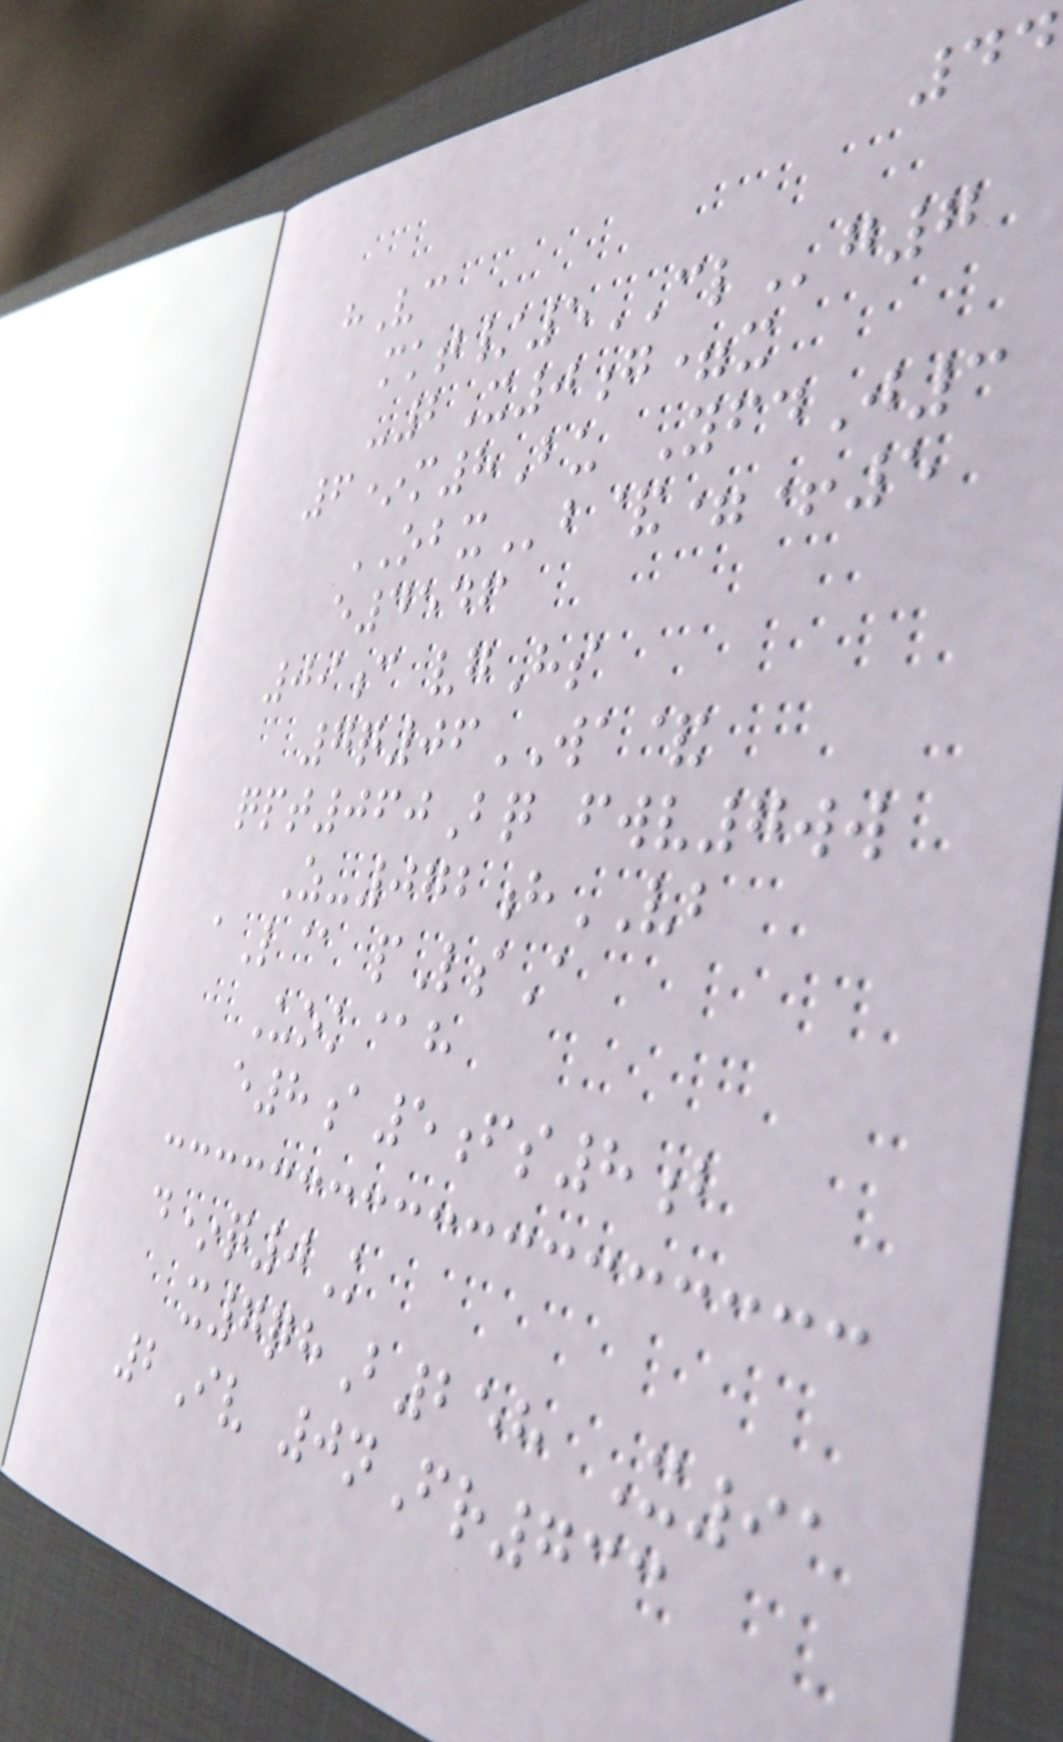44
hVc
mkt/5CLg7
-2X0g=x
6*m8Bu YfdJ3
OBXb&=+5
e4546
09c vgHs
7q06WA&
qpt060Bq fwv7ww
Z-072hVB
aL@ pLsA
Uok@h
e8a5fs8b
d*q0K
x7qhB258 X91
2Iv 0nFr733
